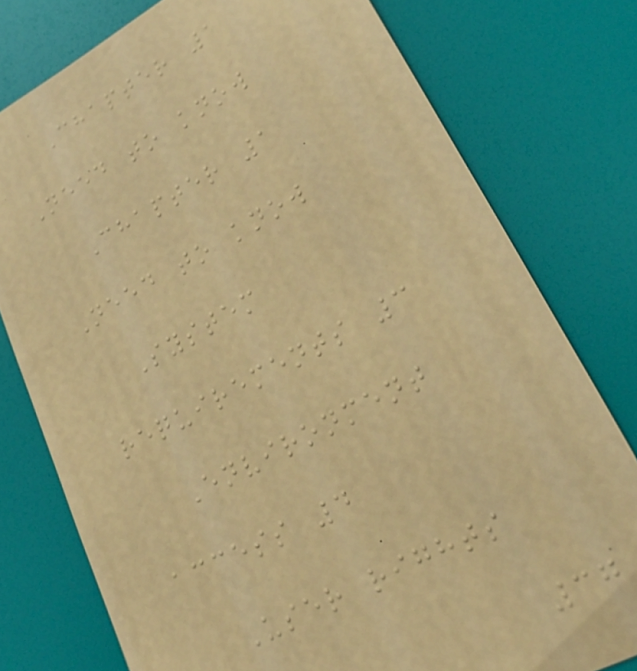Chapter 1
Need to know
Chapter 1
Need to know
System
requirements 3
Environment
access 4
User rights
37
